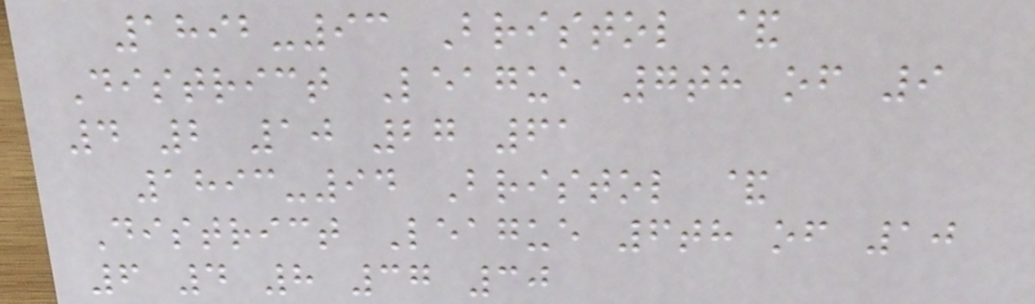1892-93 Bristol &
District League 7th of 9
4 2 10 27 61
1893-94 Bristol &
District League 6th of 10
6 4 8 37 30
